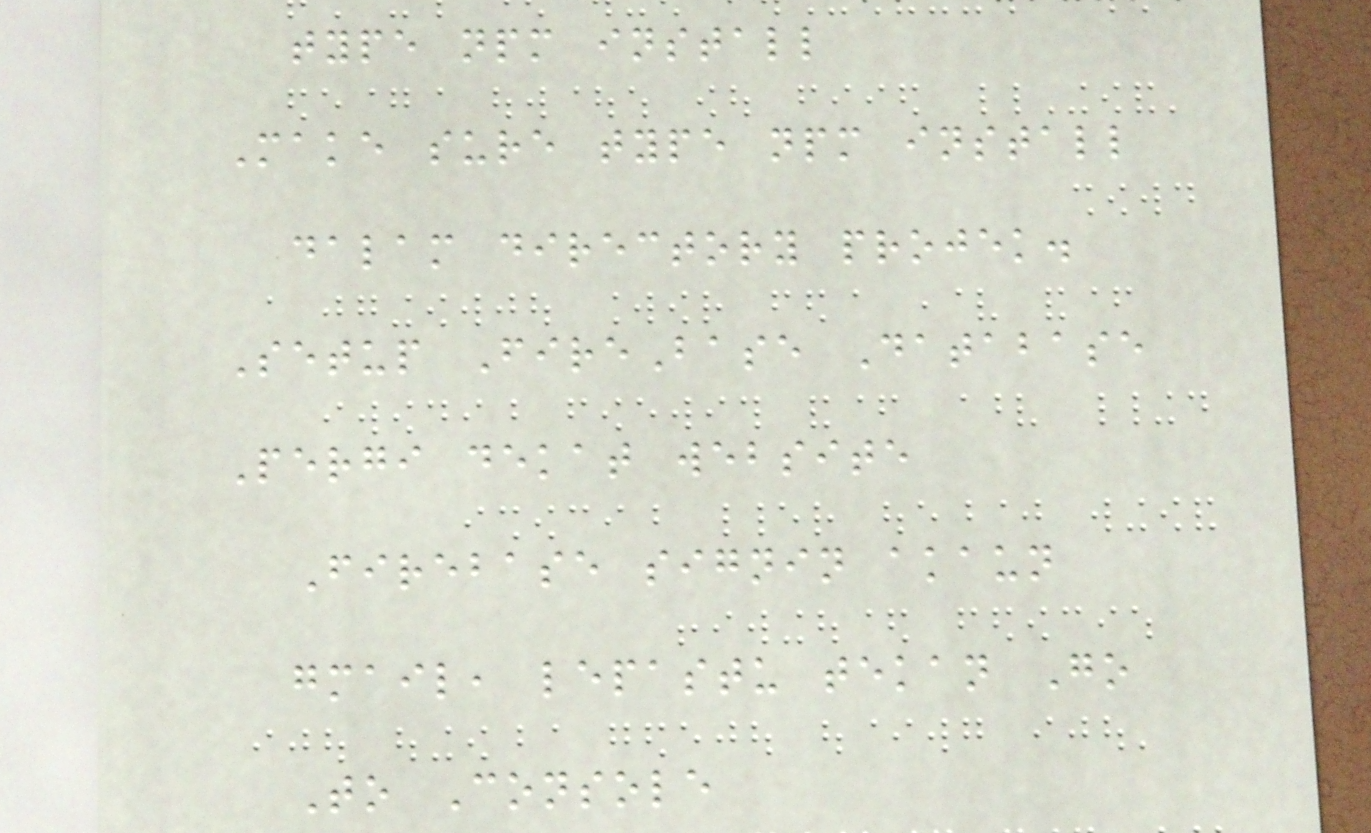type npm install
Make sure type npm install
dalam directory projek.
Setup FireBase Database
Pergi dekat website
Firebase signin akaun
gmail, lepastu tekan Go
To Console
